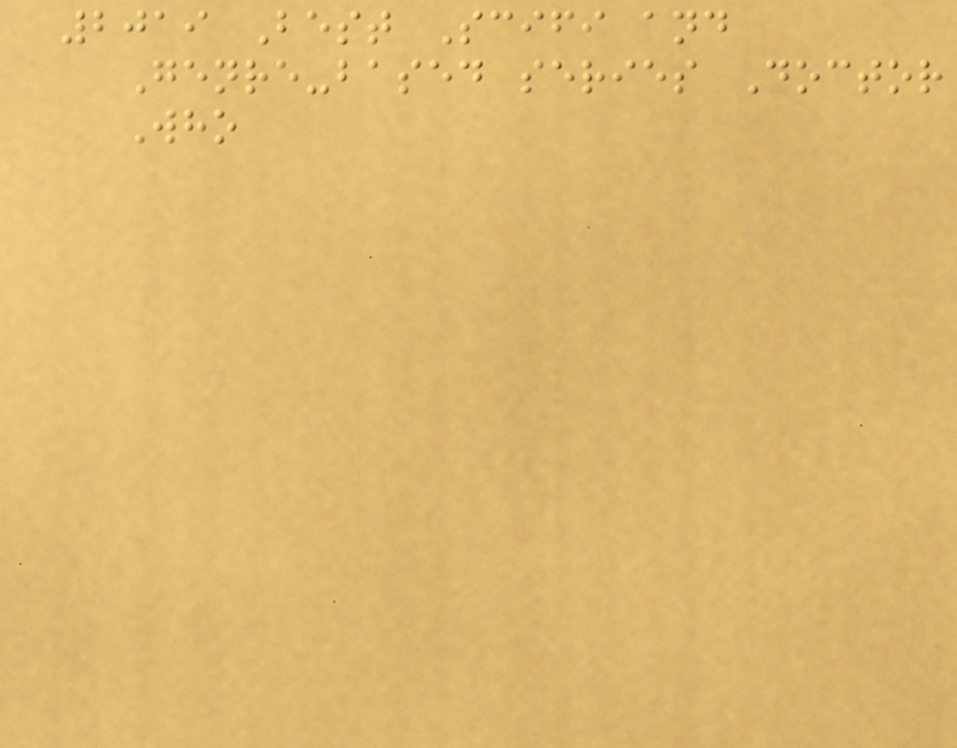2019 Best Scifi and
Genre-based series Doctor
Who
